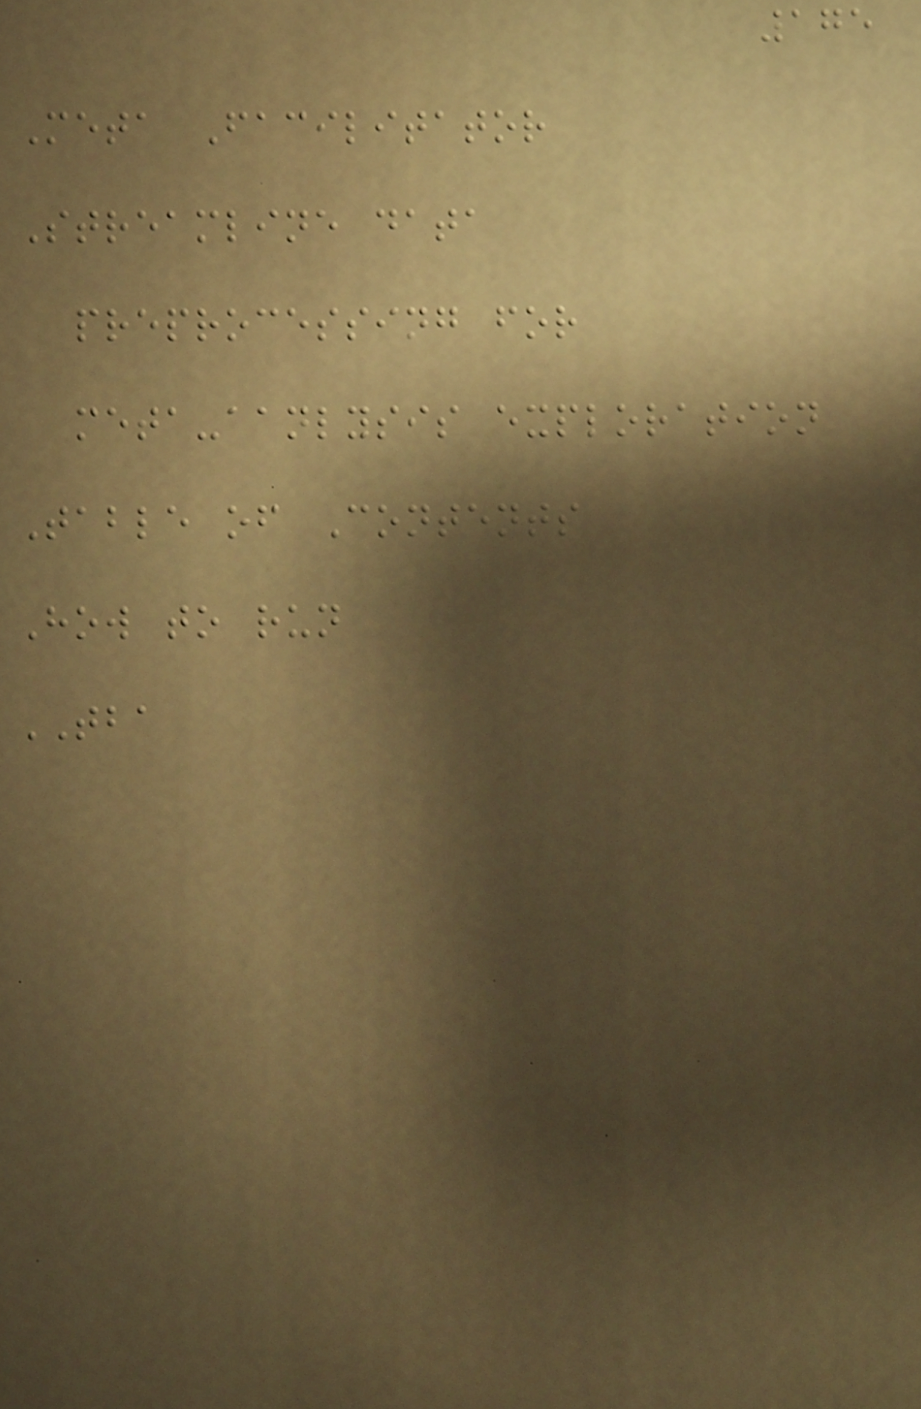175
Meta Facilitator
Streamline data
preprocessing for
meta-aanlysis exploration
Table of Contents
How to run
TBA
